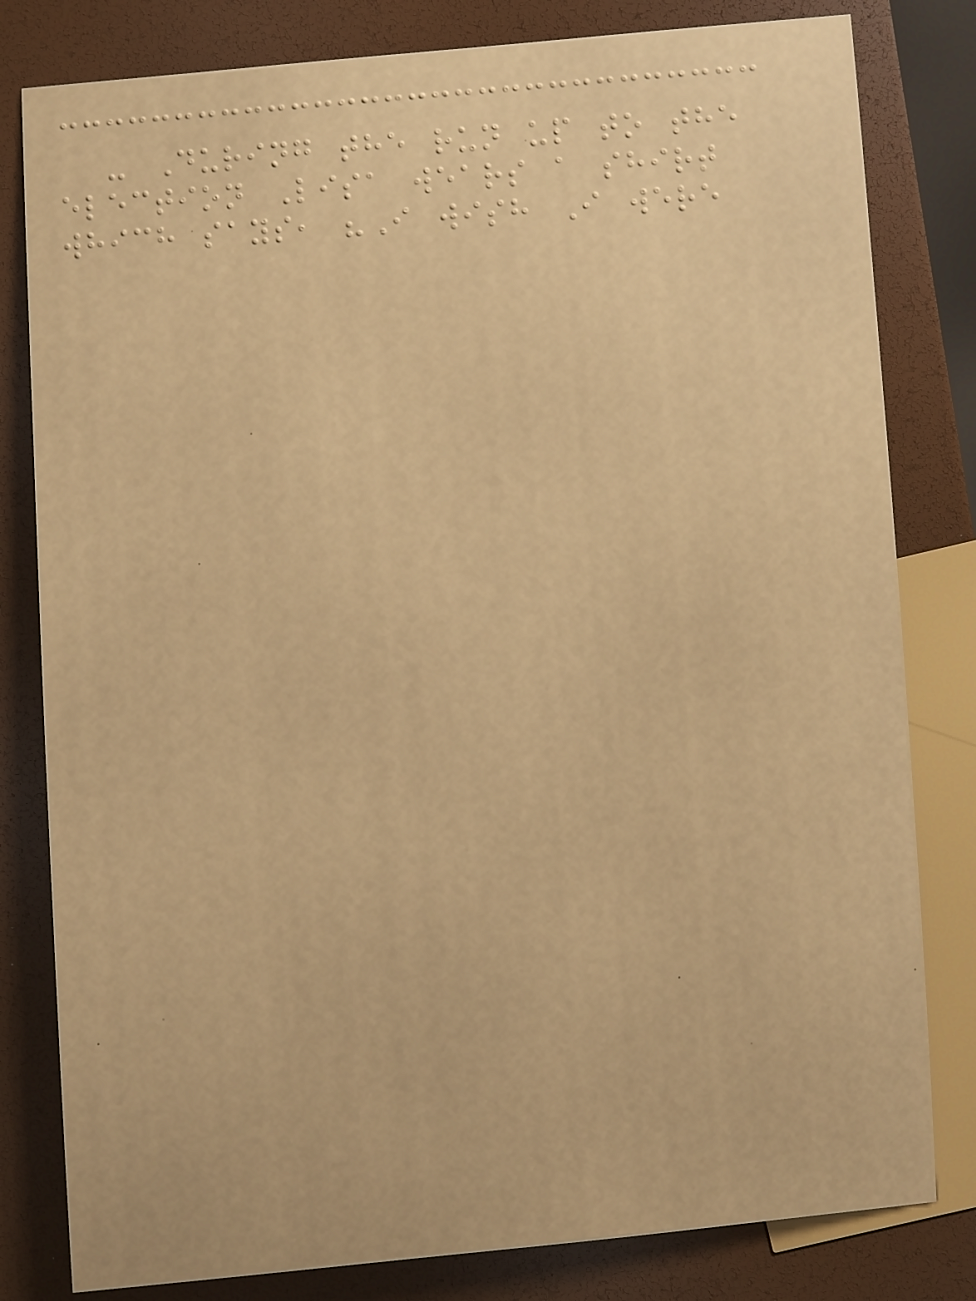- During the run up to the
election Lisa wears a shirt
which says, "I wish I were
